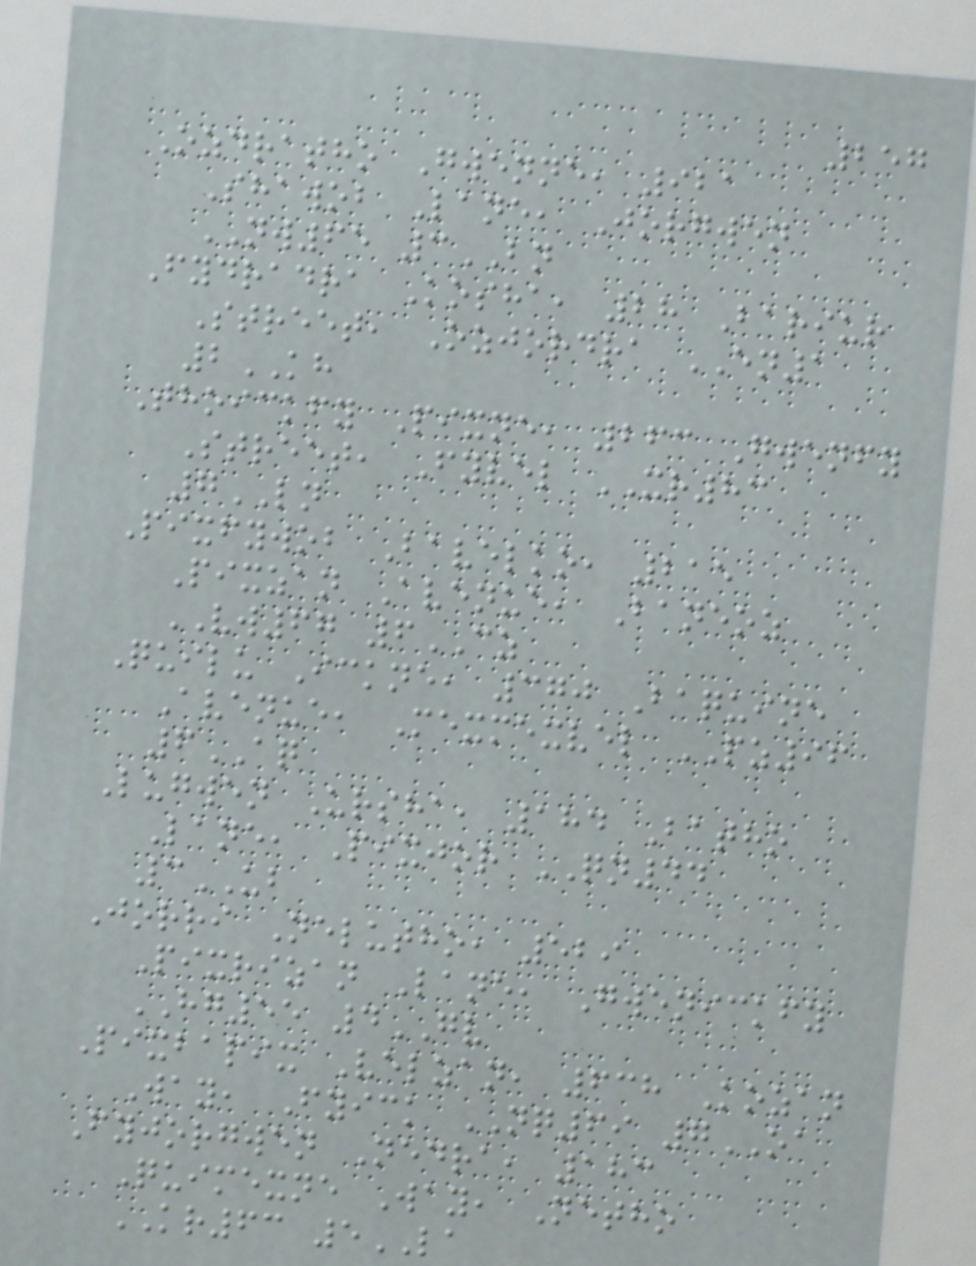257
Ozdratho Gwenne, 921
Shawob Lane, Jorgwen
NW65 3BN
Fydradra Kosha, 28 Bariur
Street, Ozjordra EN1
2KH
Thoickfy Pixne, 263 Gwenfy
Street, Fyvel XR83
7LN
Pixfywob Bavelko, 215
Pixzan Avenue, Baneoz
VW67 6CZ
Quilu Ickne, 370 Baquine
Avenue, Mexmexvel PZ96
6AQ
Lugwen Ursha, 184 Batho
Lane, Pixjor QN44
3UB
Jorri Nelutho, 529
Pixrizan Lane, Gwenickfy
HG55 4GV
Pixbapix Velzan, 638 Kozan
Way, Fyick NQ69 7OA
Fyjorgwen Nedra, 183
Quimexne Way, Netho
KR63 5LA
